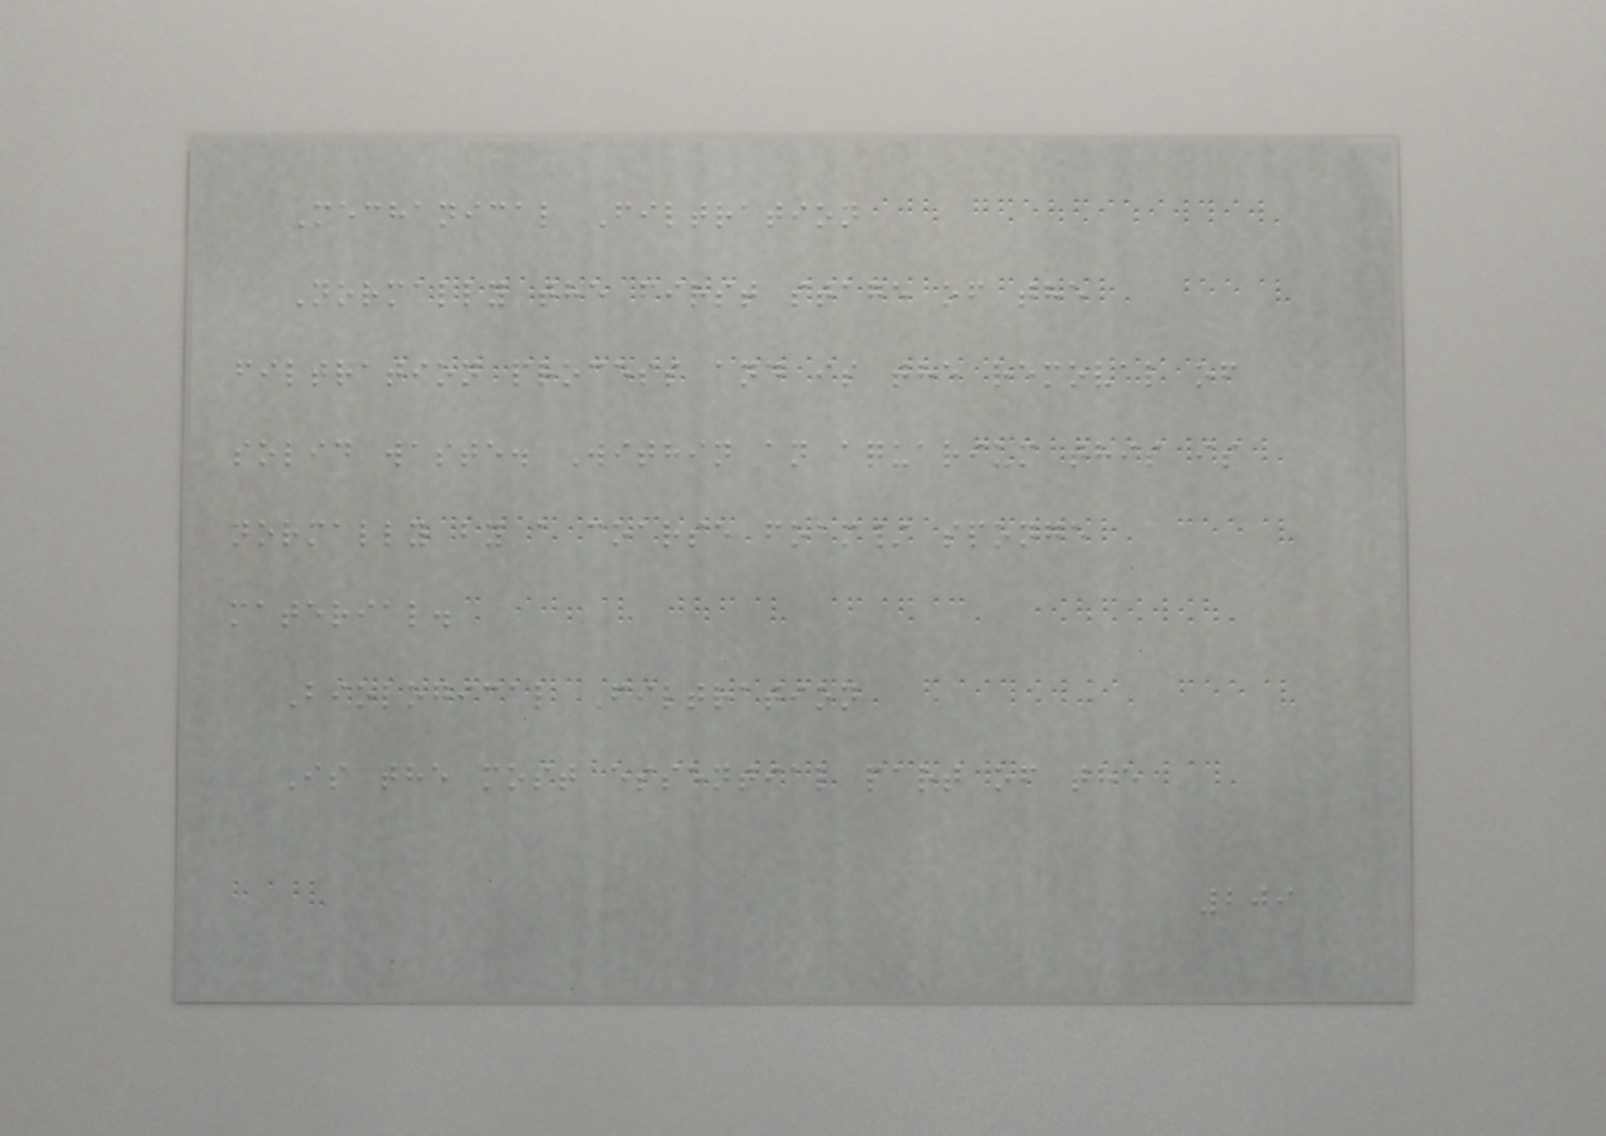Mechanical Filtration
Normally the first stage of the
filtration process and is the removal of
solid waste. Within an aquarium this is
normally by a coarse foam/ sponge
material.
Biological Filtration
Is the most essential part of the
209
